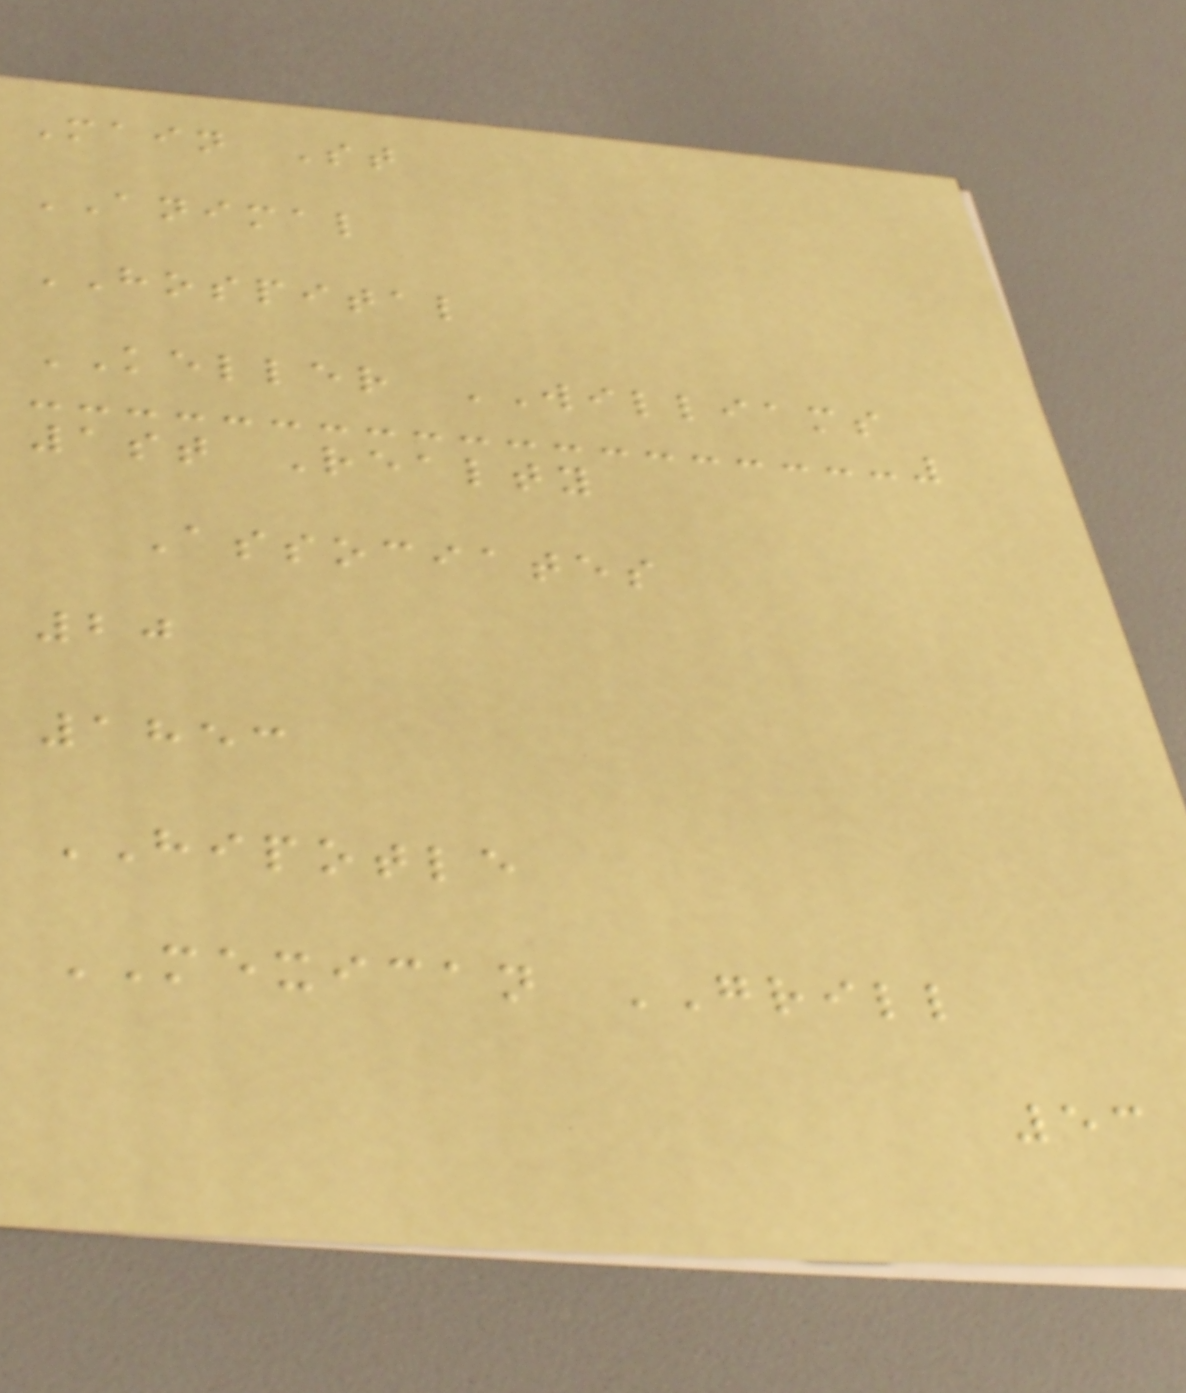Main St
ANIMAL
HOSPITAL
KELLER WILLIAMS
1st Realty
Associates
20
1853
HIPOTLE
MEXICAN GRILL
53
